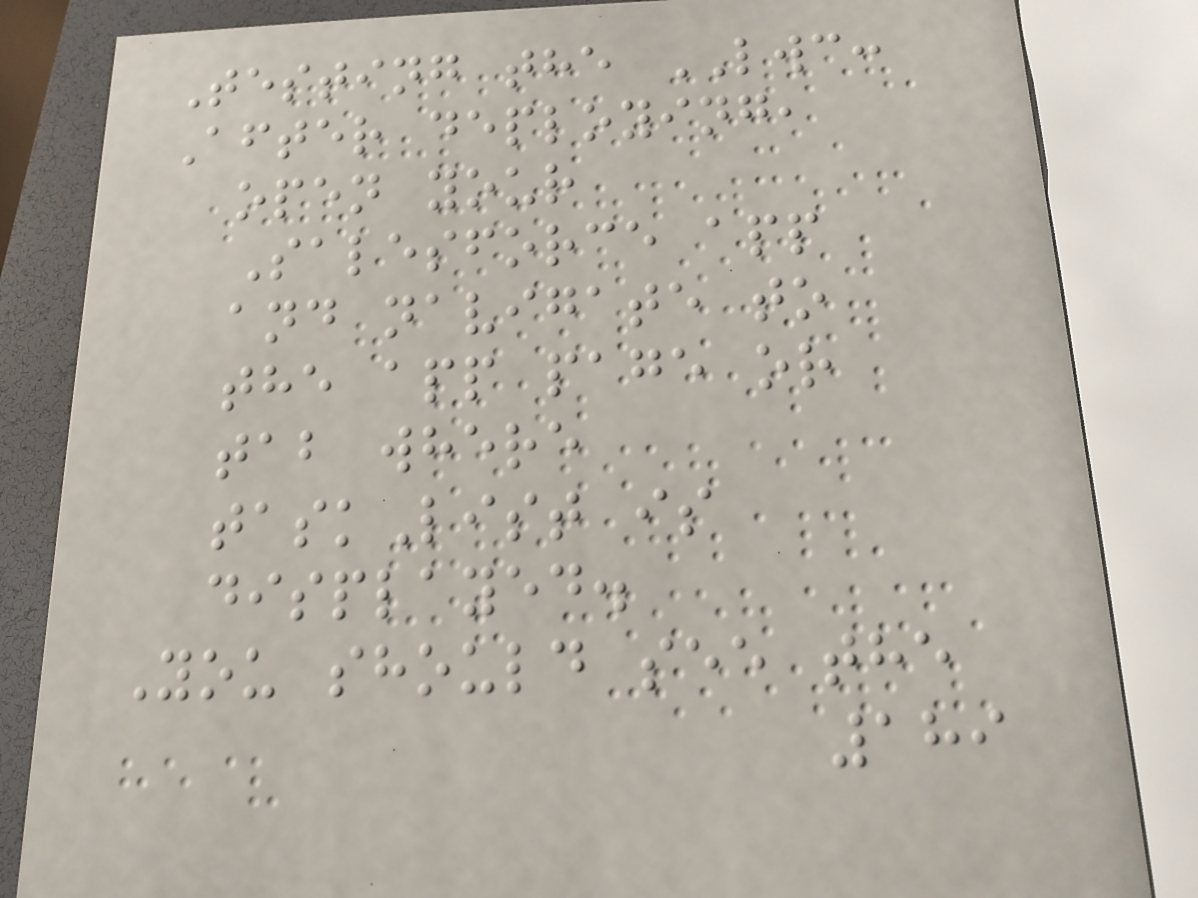Testing the LWC:
After deploying,
open your
Salesforce app
and navigate to
the app page or
tab where
taskList is
displayed.
You should see the
189
